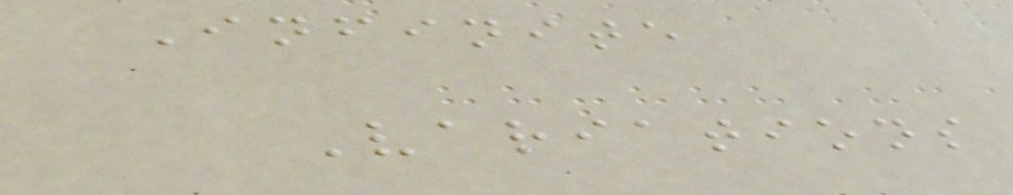Infinite
Variations
